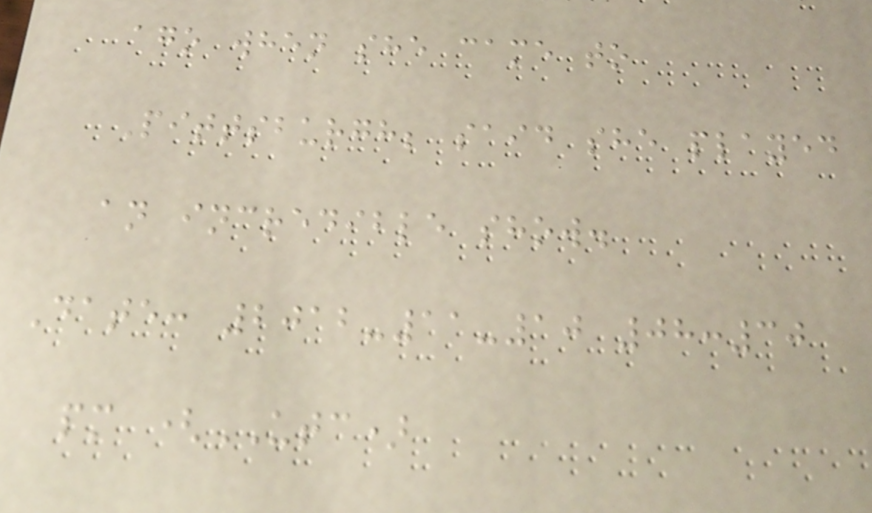ago when she came to
Pittsburgh; said she played
an incredible show.
Date: 2012-11-10 08:30
pm (UTC)
